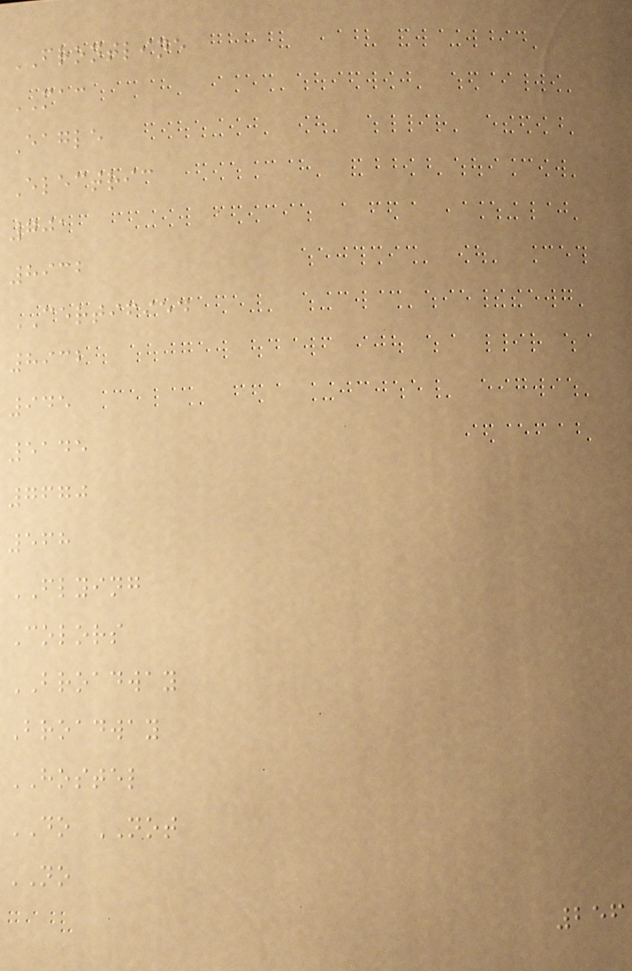FRONTLINE
MAC
Eagle
Electric
701
8932
CERTIFIED
8932
945
5145
7670
568
FLYING
Colors
BROADWAY
Broadway
HOSTEL
DO NOT
NO
256
